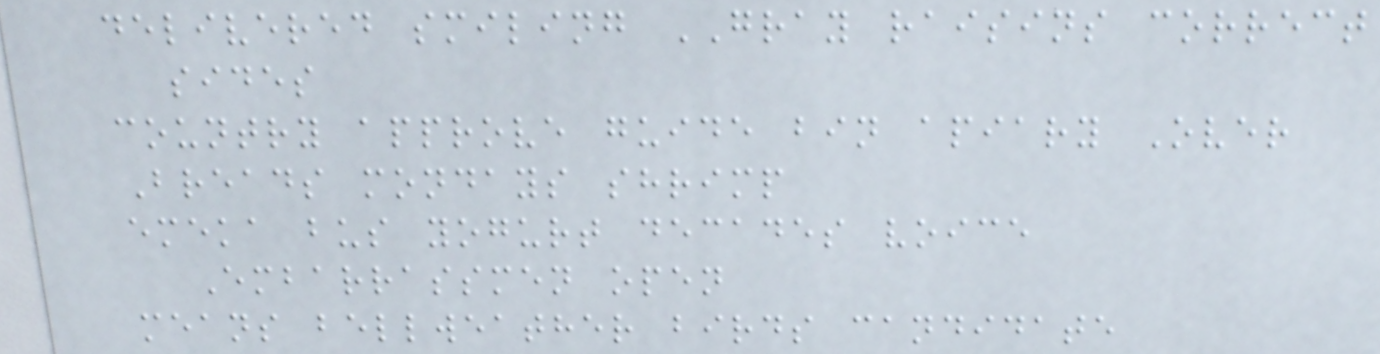delivered smiling GRAY raisins correct
sides
country approve guide bin apiary Over
Breads mondays shrimp
emeka bus yogurt decades voice
Embarrassmen open
means bellweather birds candidate
